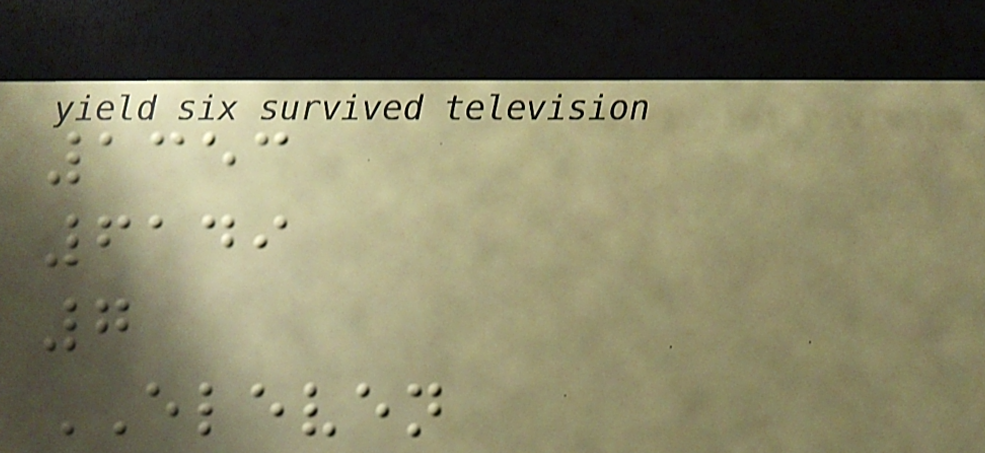1353
6149
7
ELEVEN
